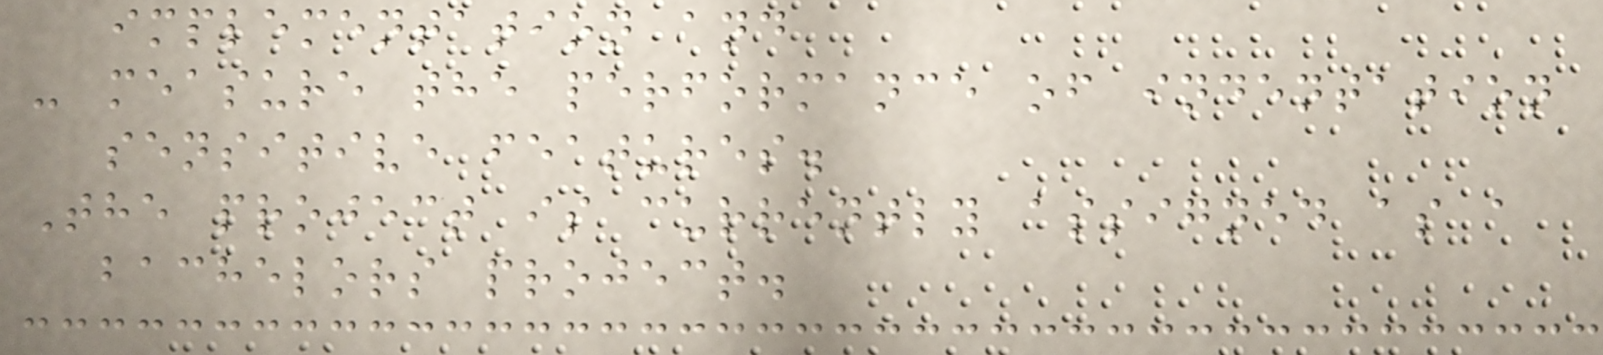implementation and
- measure the performance of indentation
sensitive features.
The project is currently assigned as a
bachelors project.
